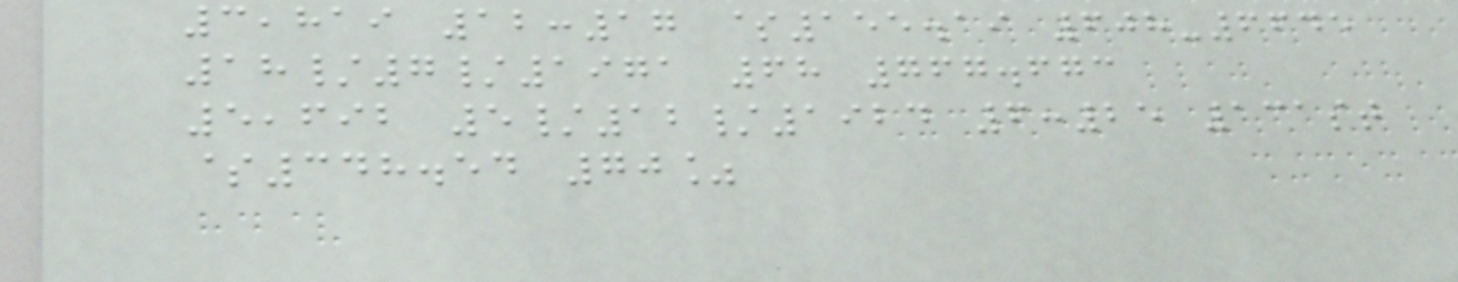3,819 12:17 $155.19 608-6645
18/7/1971 68 767.673
5,692 5/12/1924 6:25 131st
$348.54 70%
